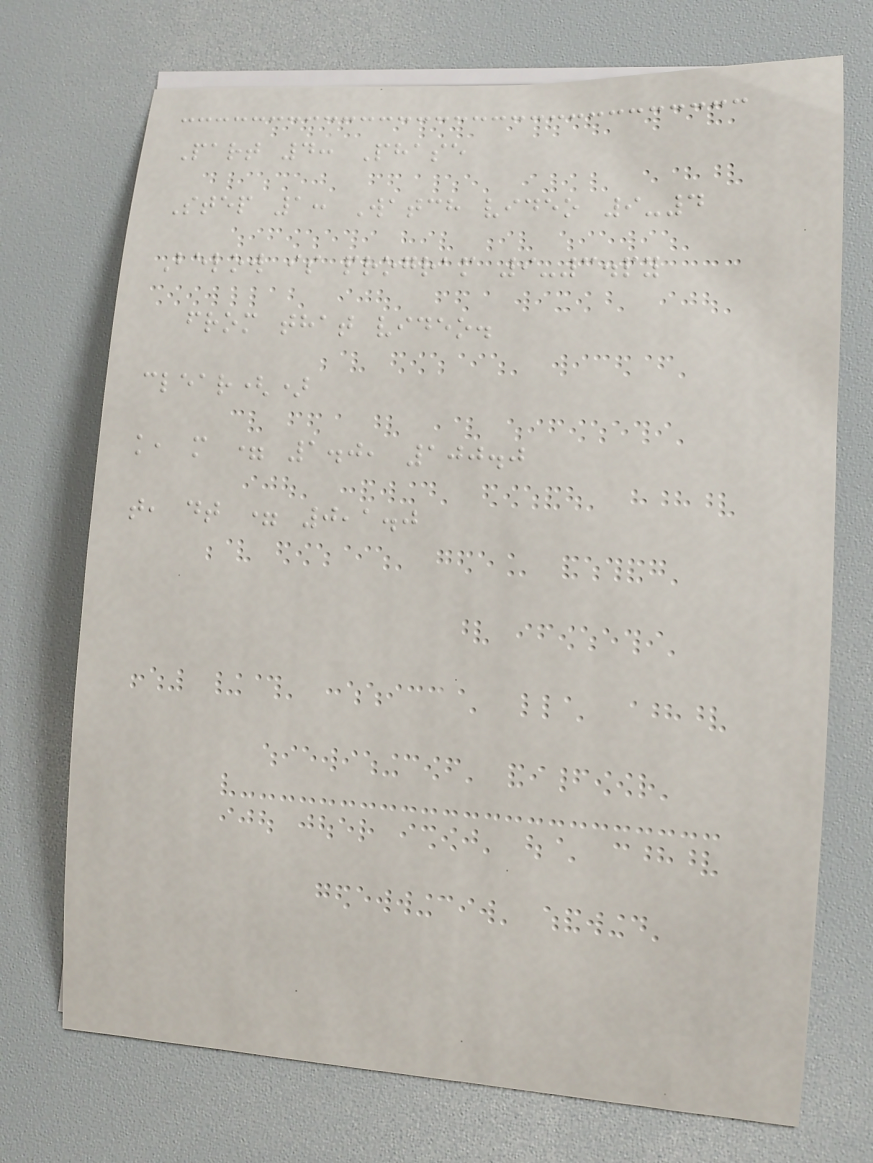Part 4: Phase
Step 1: Watch video 9-4
Below is program 9-3.py
from that video.
clear()
k, m = 1.0, 100.0
t, dt = 0,1.0
